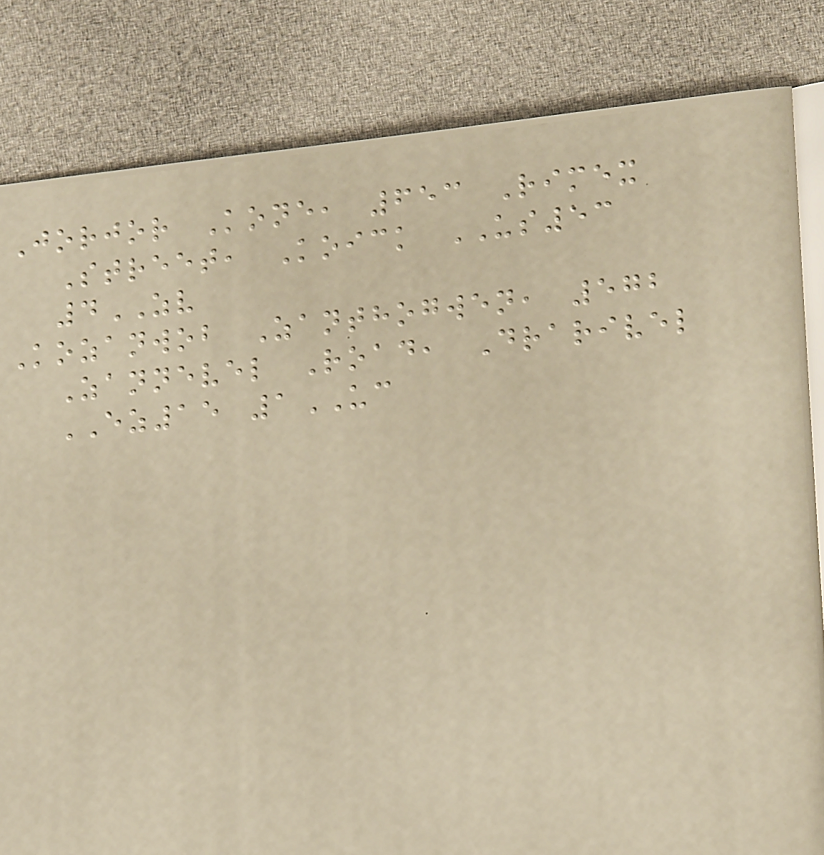Jorjor Kone, 653 Rimex
Street, Koick US53
4ZV
Kozanwob Zanthogwen, 572
Zannevel Road, Drarivel
EZ15 1UC
